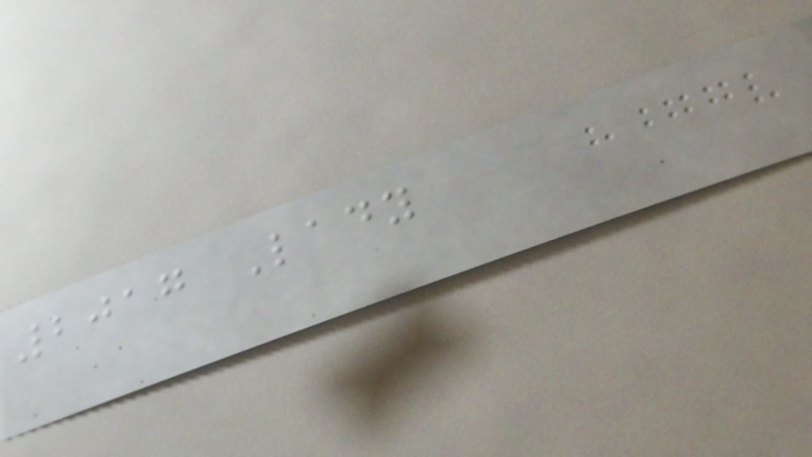2017 Lady
